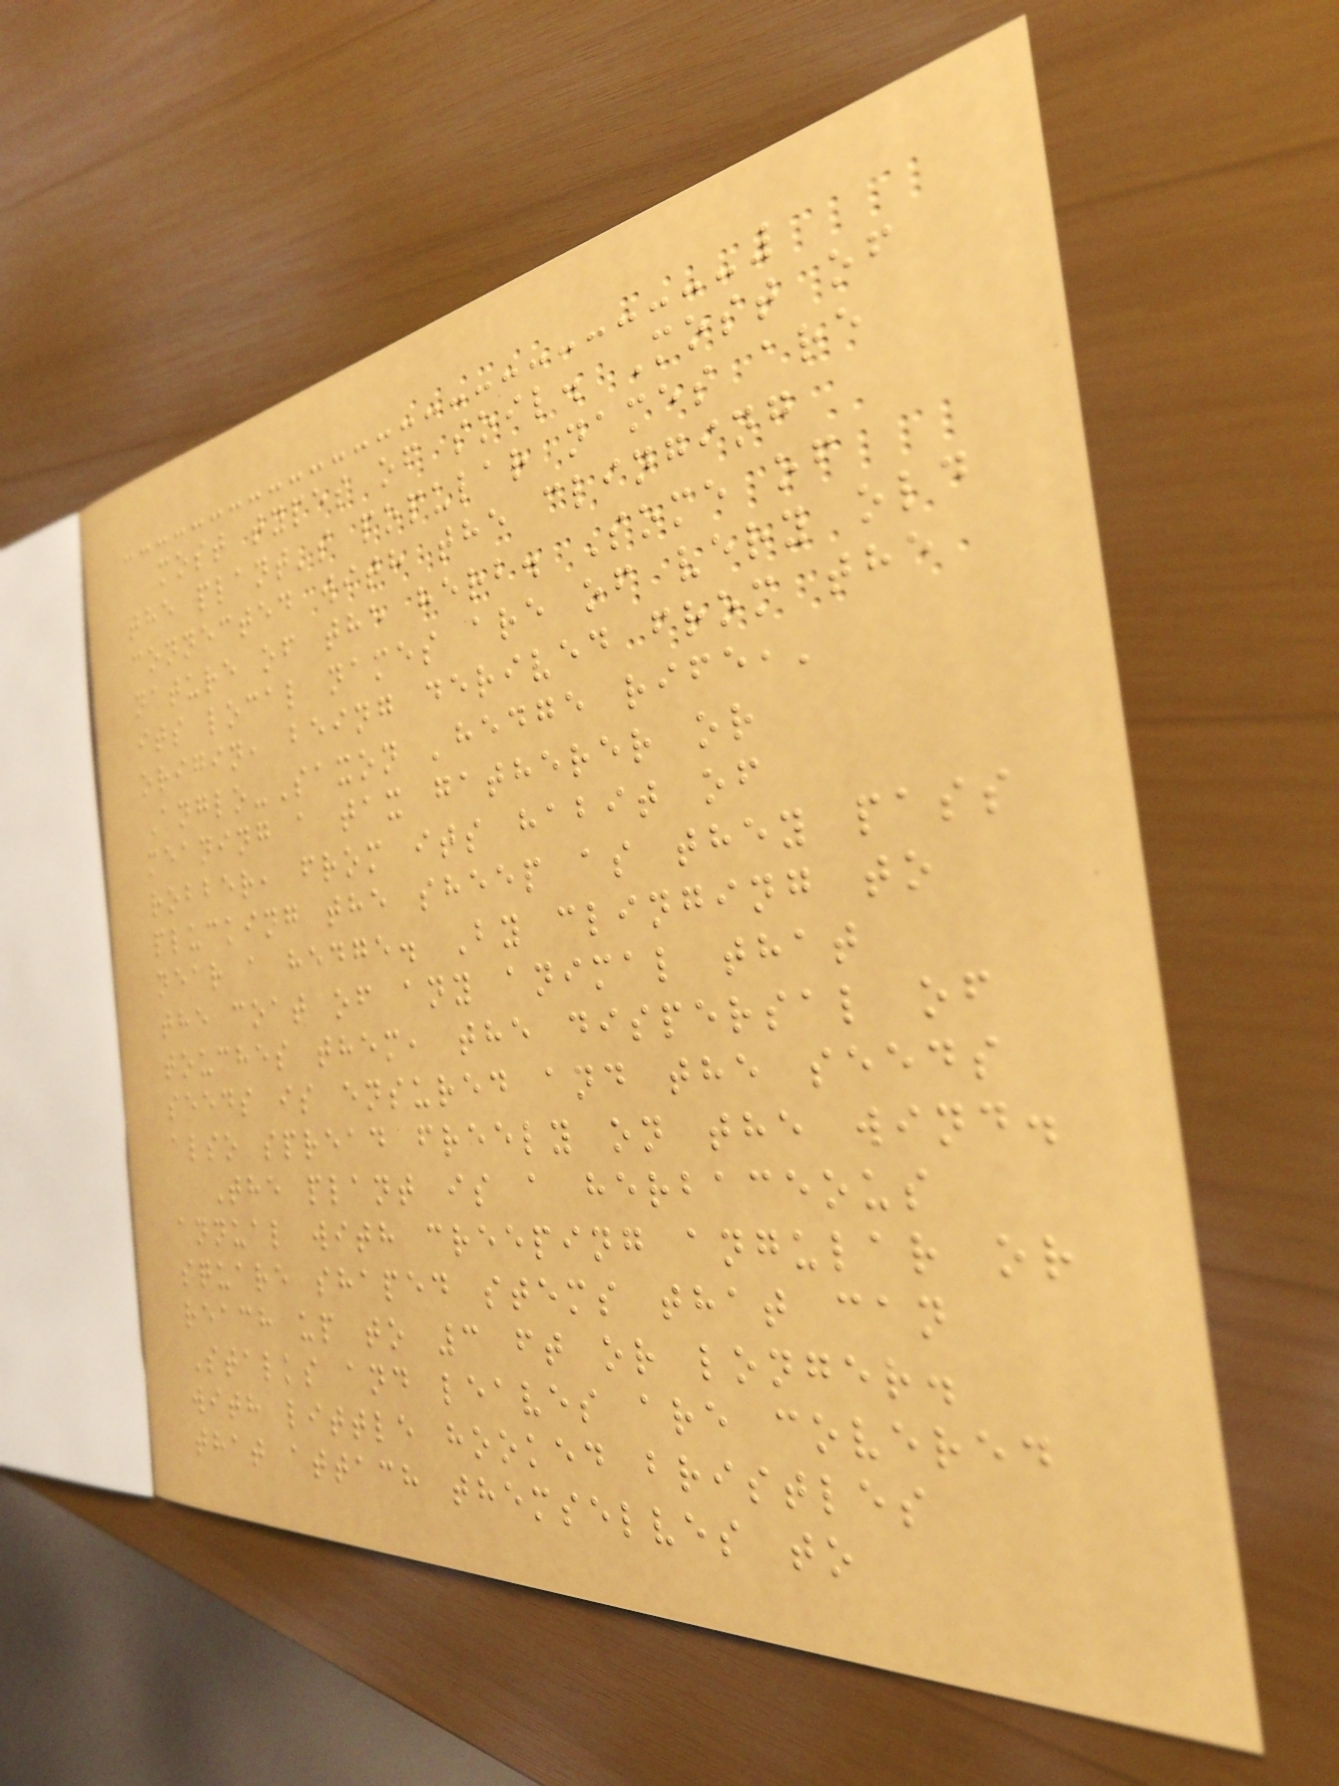most types of soil. Most of
the plant's popular names are
connected with the clinging
nature of the herb. Some of
its local names are of very old
origin, being derived from the
Anglo-Saxon 'hedge rife,'
meaning a tax gatherer or
robber, from its habit of
plucking the sheep as they pass
near a hedge. By clinging to
the coat of any animal that
touches them, the dispersal of
seeds is ensured and the seeds
also spread freely on the wind.
The plant is a herbaceous
annual with creeping angular or
square shaped stems that can
reach up to 3 ft or longer.
Stalks and leaves are covered
with little hooked bristles
that attach themselves to
